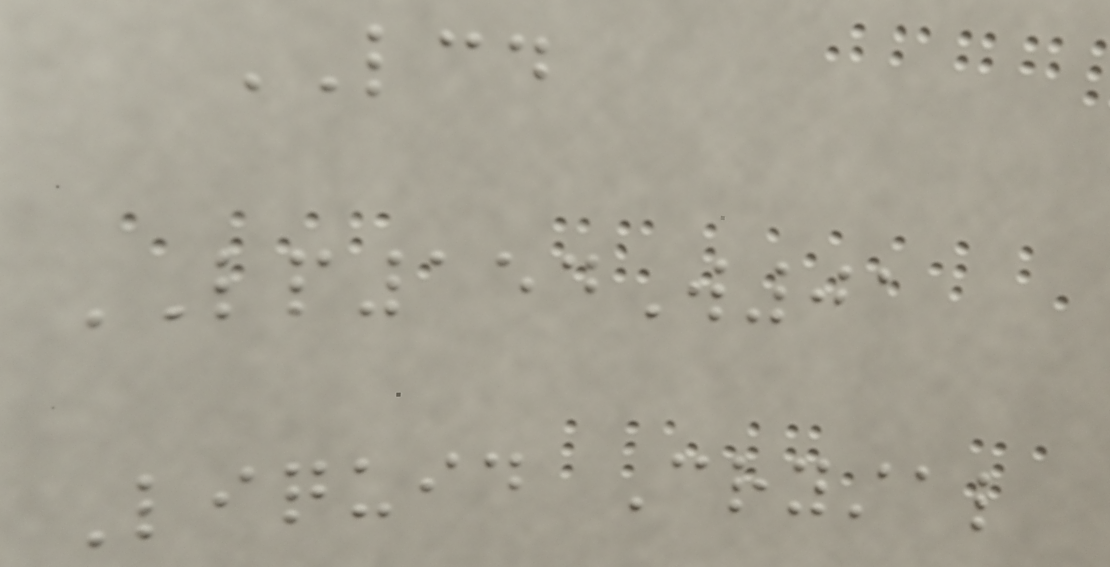LCD
LP154W01
Liquid Crystal
